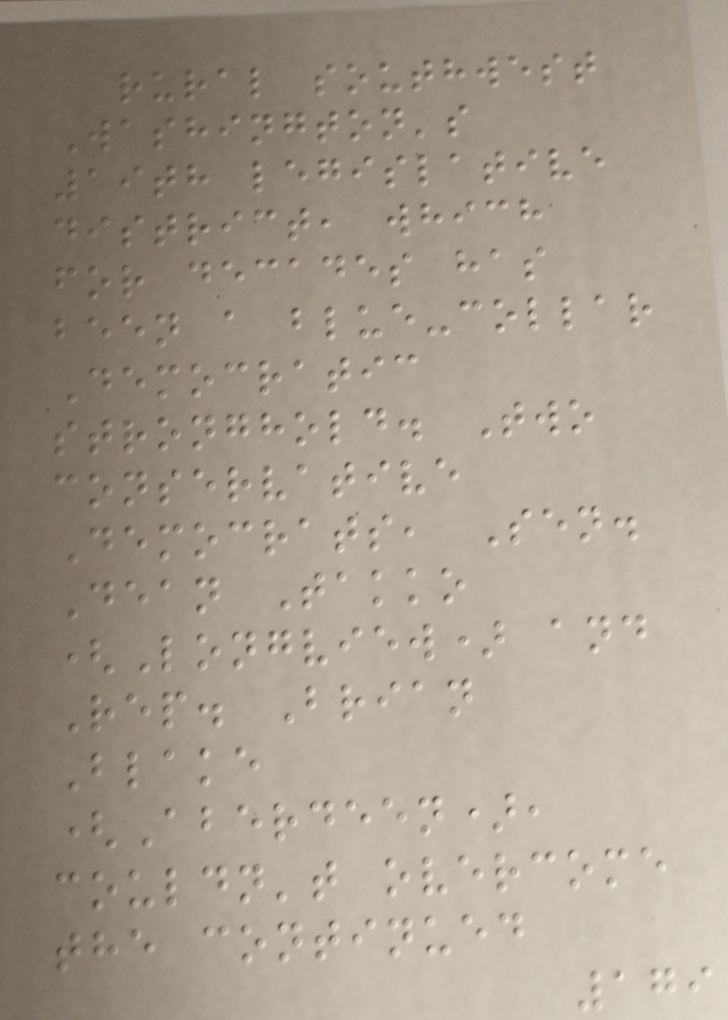rural southwest
Washington's
19th legislative
district, which
for decades has
been a blue-collar
Democratic
stronghold. Two
conservative
Democrats, Sen.
Dean Takko
(Longview) and
Rep. Brian
Blake
(Aberdeen),
couldn't overcome
the continued
179
